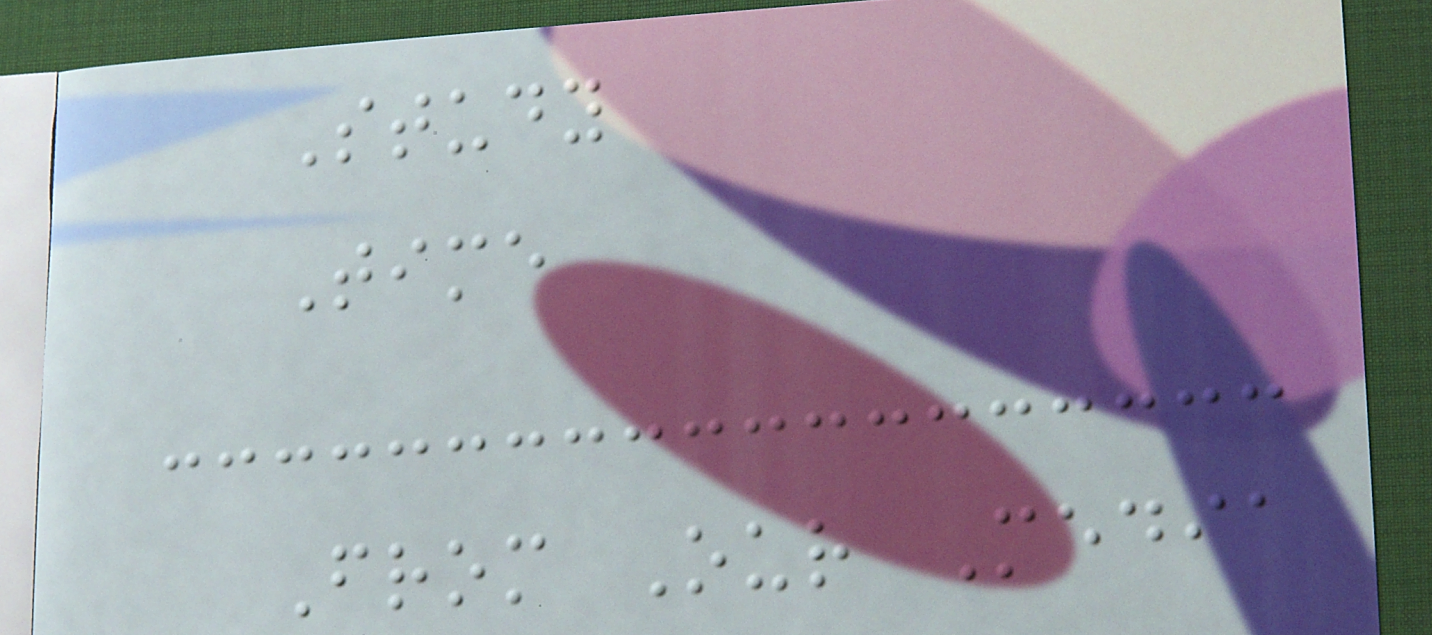Study
Time
From Our Media
